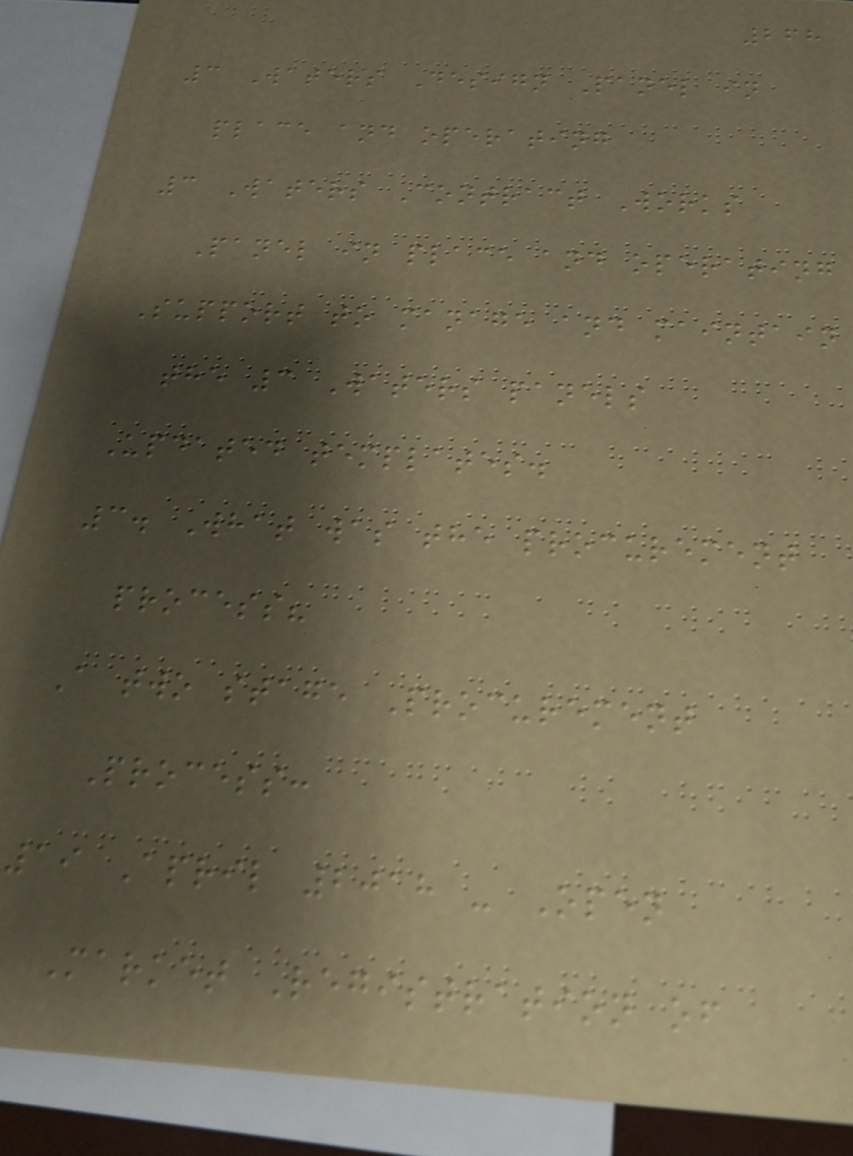268
3 Waters Design Panel in
place and operating
3 Waters Contract Works
Panel in place and operating
Support to manage and maintain
the 3 Waters panels
Updated templates.
3. What was the procurement
process?
A two stage Procurement
Process:
19 April 2018 - Open
Market Registration of
